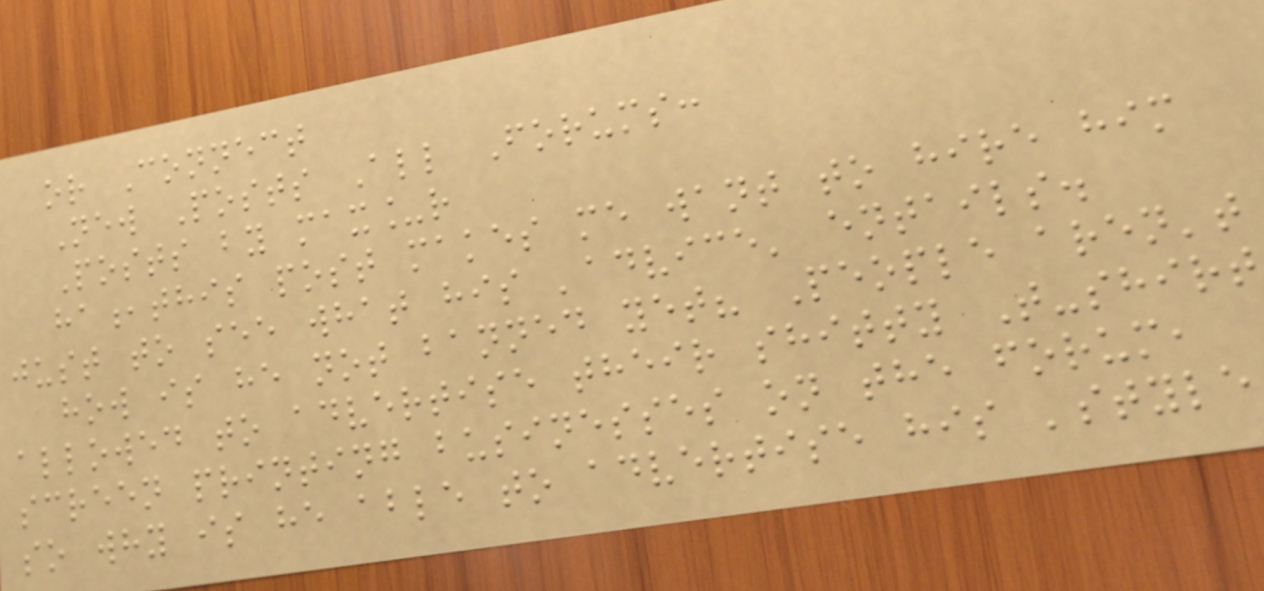or Connect
New Posts All Forums:
Posts by max_r
ha,this post makes me want to hire him
just to see what his 'advice' entails.
how is he not banned yet? People aren't
allowed to advertise their shitty T-shirt
screen printing businesses on the forum,
so why is he able to advertise his 'style
